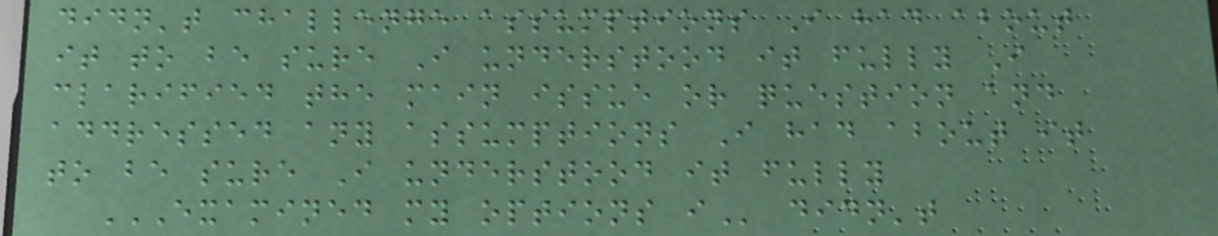didn't challenge assumptions I had about
it to be sure I understood it fully I
clarified the main issue or question and
addressed any assumptions I had about it
to be sure I understood it fully
EXAMINED MY OPTIONS I didn't
